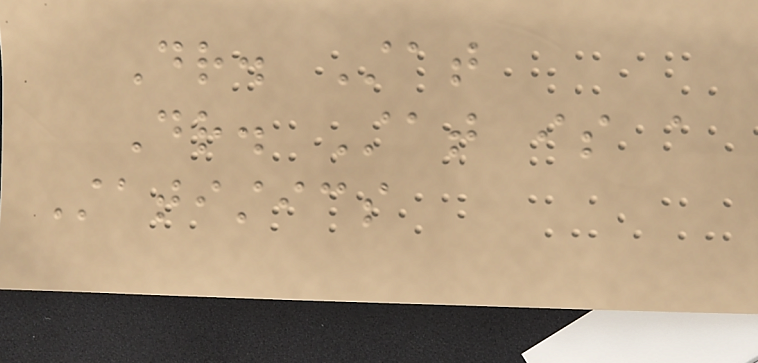Dr. Stat
Dr. Stat is a
Statistics
